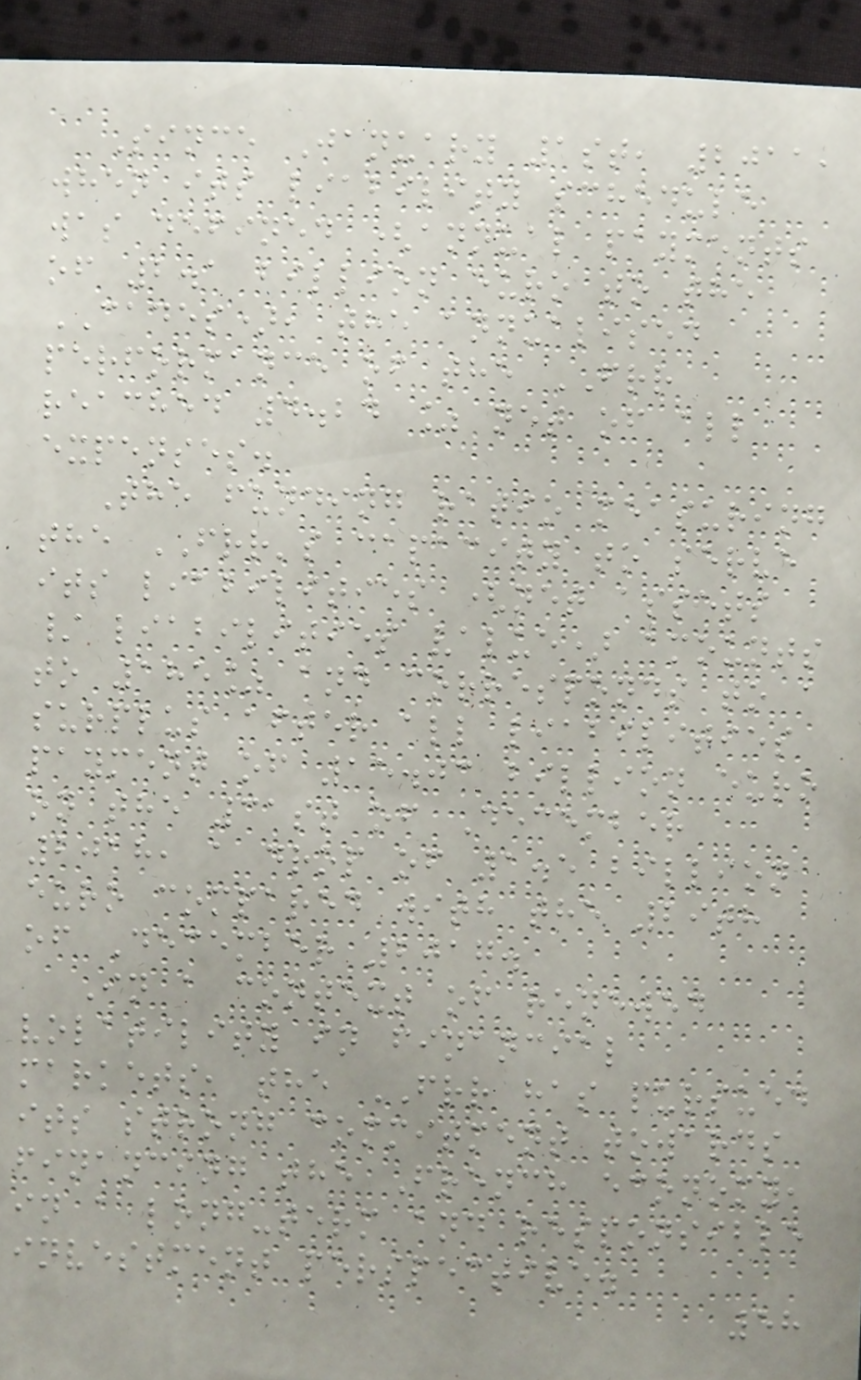Since January 1st, 2011,
when its liability schedule
was defined (annual payments
of 2.1 billion euro to the
CADES), the annualised
performance of the FRR
reached 4.24 % net of all
expenses.
The funding ratio measuring
the FRR's capacity to serve
its liabilities (net assets
/ liabilities value) amounts
to 185% and corresponds to a
surplus after all liabilities
payment of 15.03 billion euro
on the 31st of December
2018, a drop of 1.5 billion
euro compared with the 29th
of December 2017.
In a context of renewed
volatility in financial
markets, the FRR has pursued
its strong commitment towards
financing the French economy,
in a long-term and responsible
investment perspective.
58
